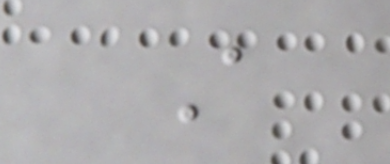A
